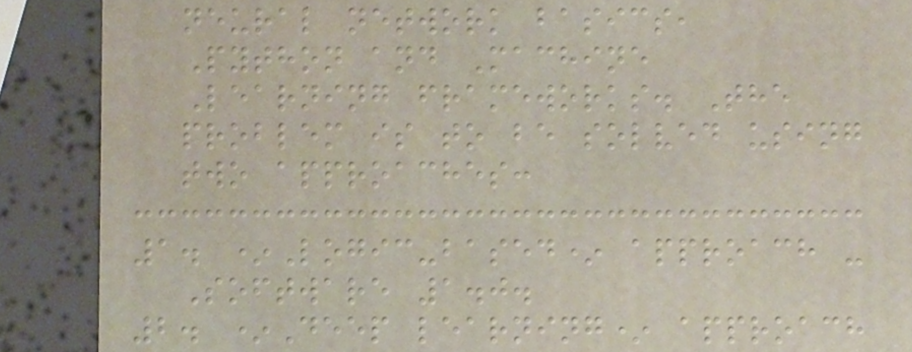neural network basics,
Python and Machine
Learning frameworks. The
problem is to be solved using
two approaches:
1. *Logic-based* approach -
Software 1.0.
2. *Deep learning* approach
